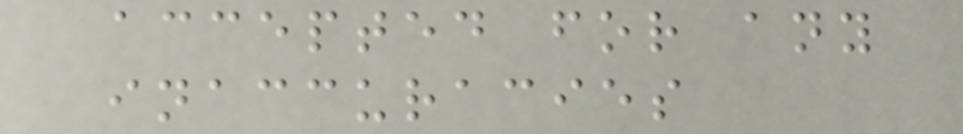accepted for any
inaccuracies
